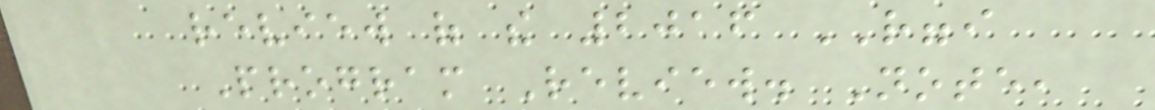review of the 2016 RGGI
Program Review. Note,
